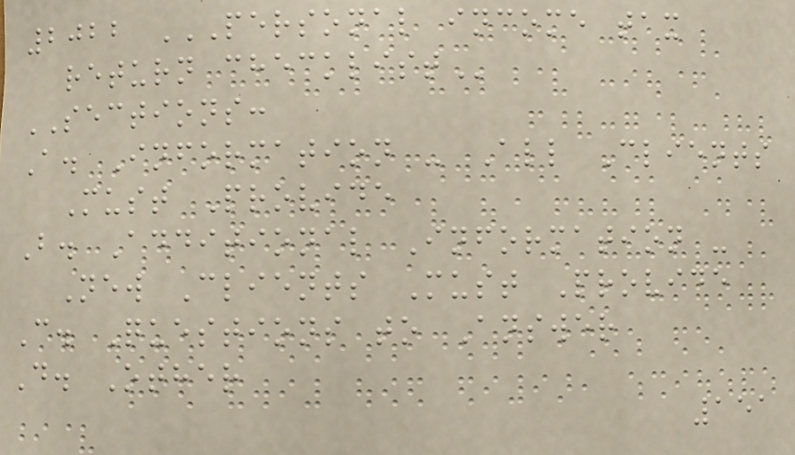2022 PERSONAL INCOME TAX
RETURN CHECKLIST
SECTIONS:
A. Information - All Clients
Must Provide
B. Additional Information -
New Clients Must Provide
C. Questions to Answer
D. Other
151
